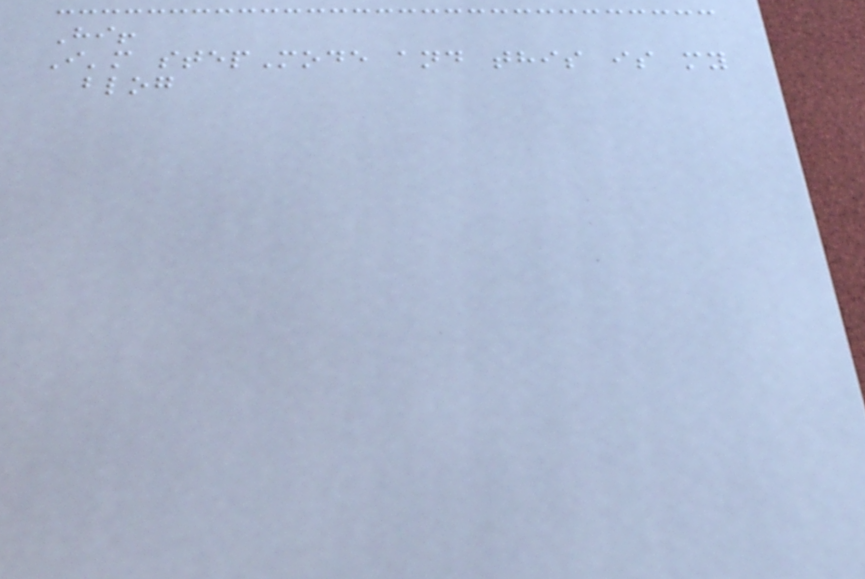Hi!
I'm stepMode and this is my
blog
